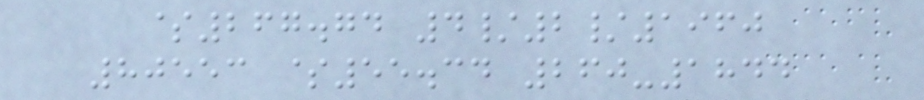$267.74 4/2/1960
80553 $55.34 260-1844
